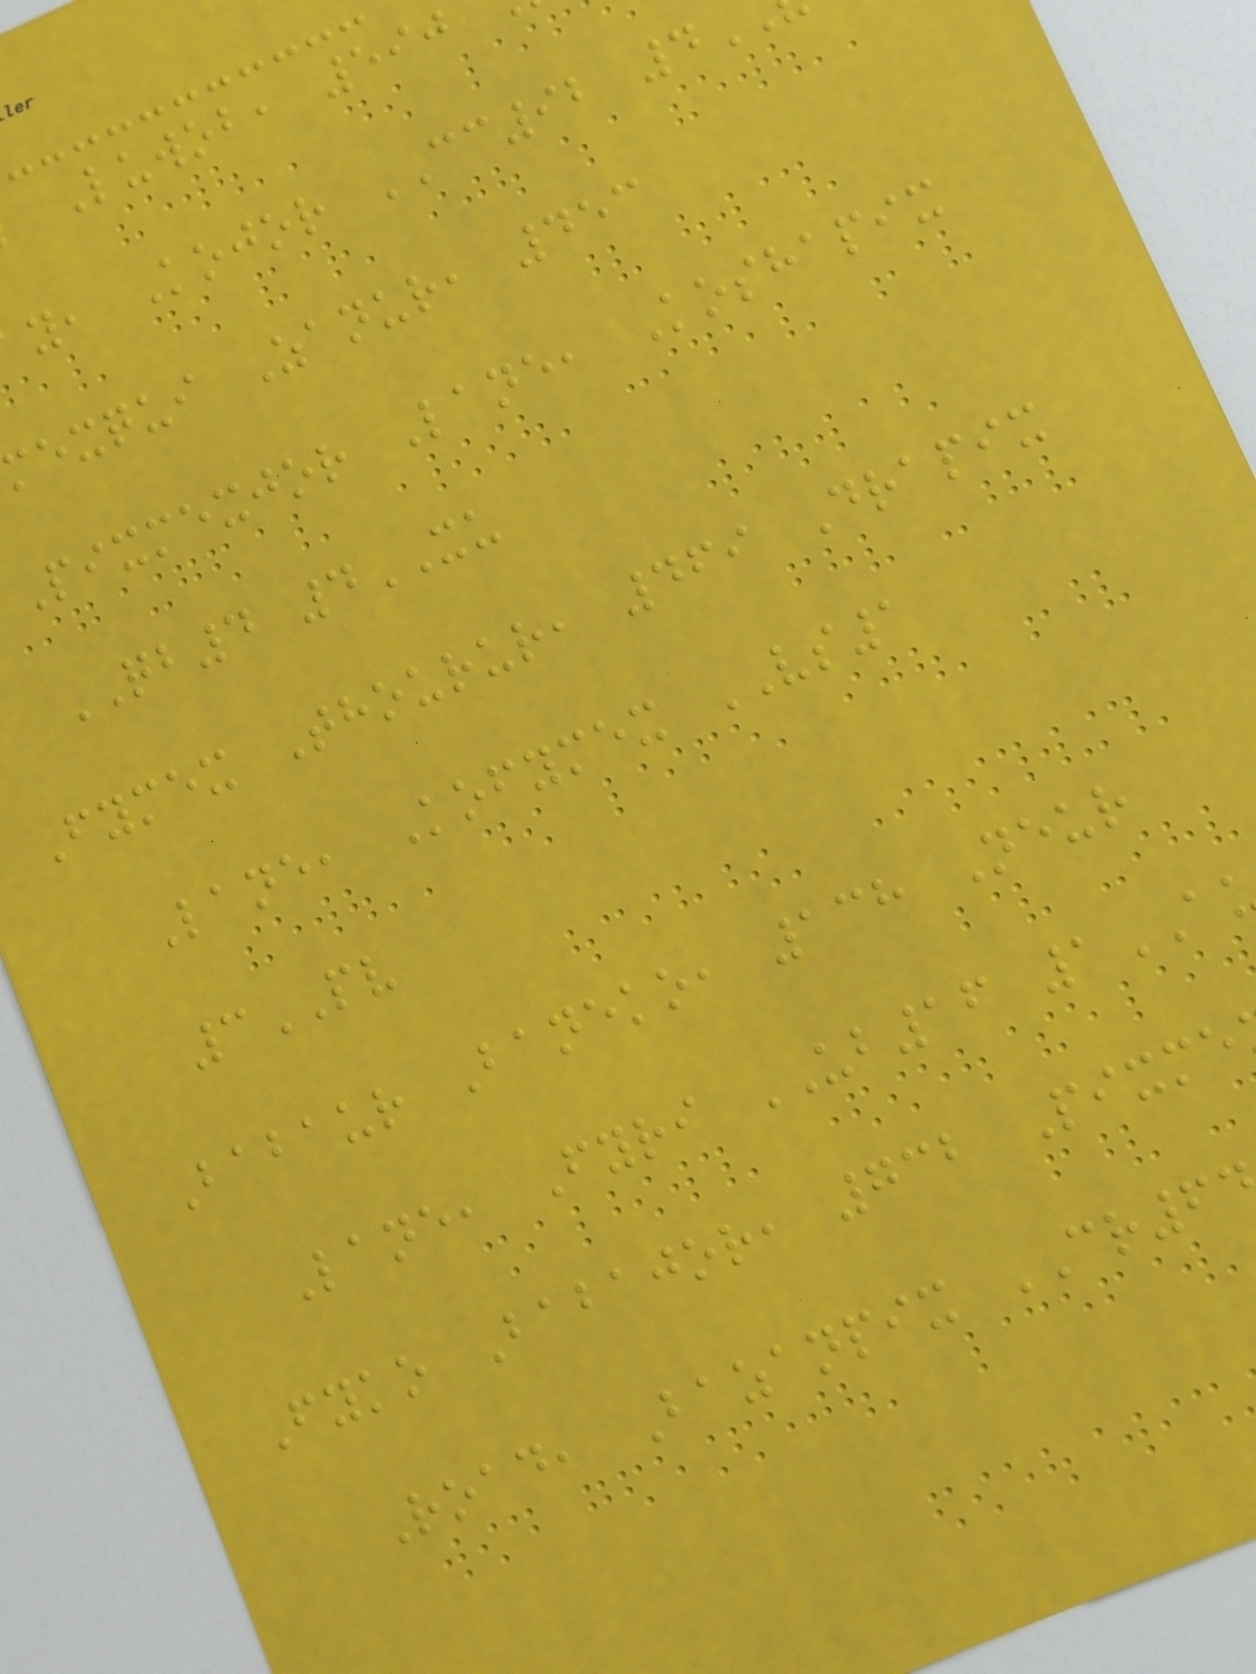Luwob, 590
y, Kojor CC92 4
mexqui Zanur, 453
Pixmexjor Lane, Koshapix
QB4 4XU
Fymex Thourur, 469 Drapix
Lane, Kofymex VS1
3PV
Babaur Baneko, 138 Neur
Lane, Fyri UB16 1
Fyko Babajor, 732 Pixme
Road, Bazanpix CR6
